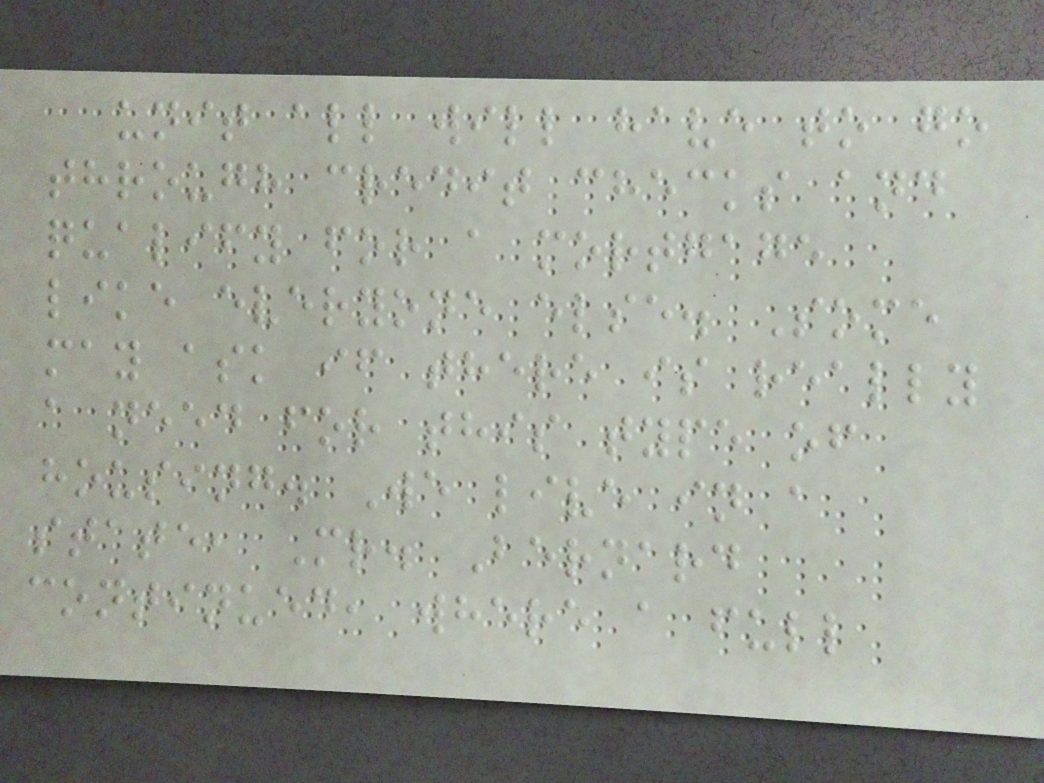unit all will have to go
through credit checks and
qualify for a mortgage
like everyone else. Some
may ask if there is really
a need for this type of
housing. We live in a
state, Mr. Bernard
continued, where a full
